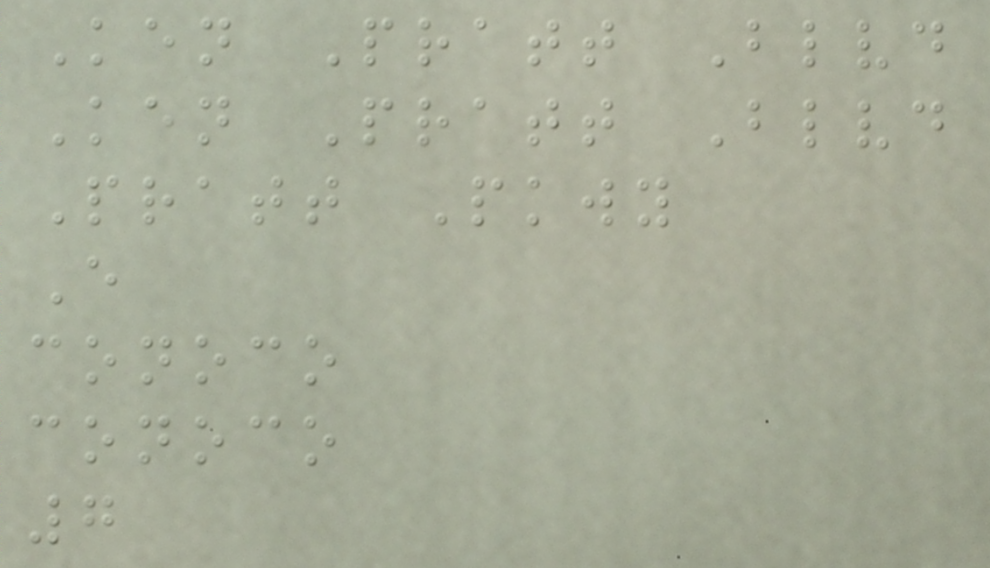Ken Pratt Blvd
Ken Pratt Blvd
Pratt Pkwy
E
conoco
conoco
7
